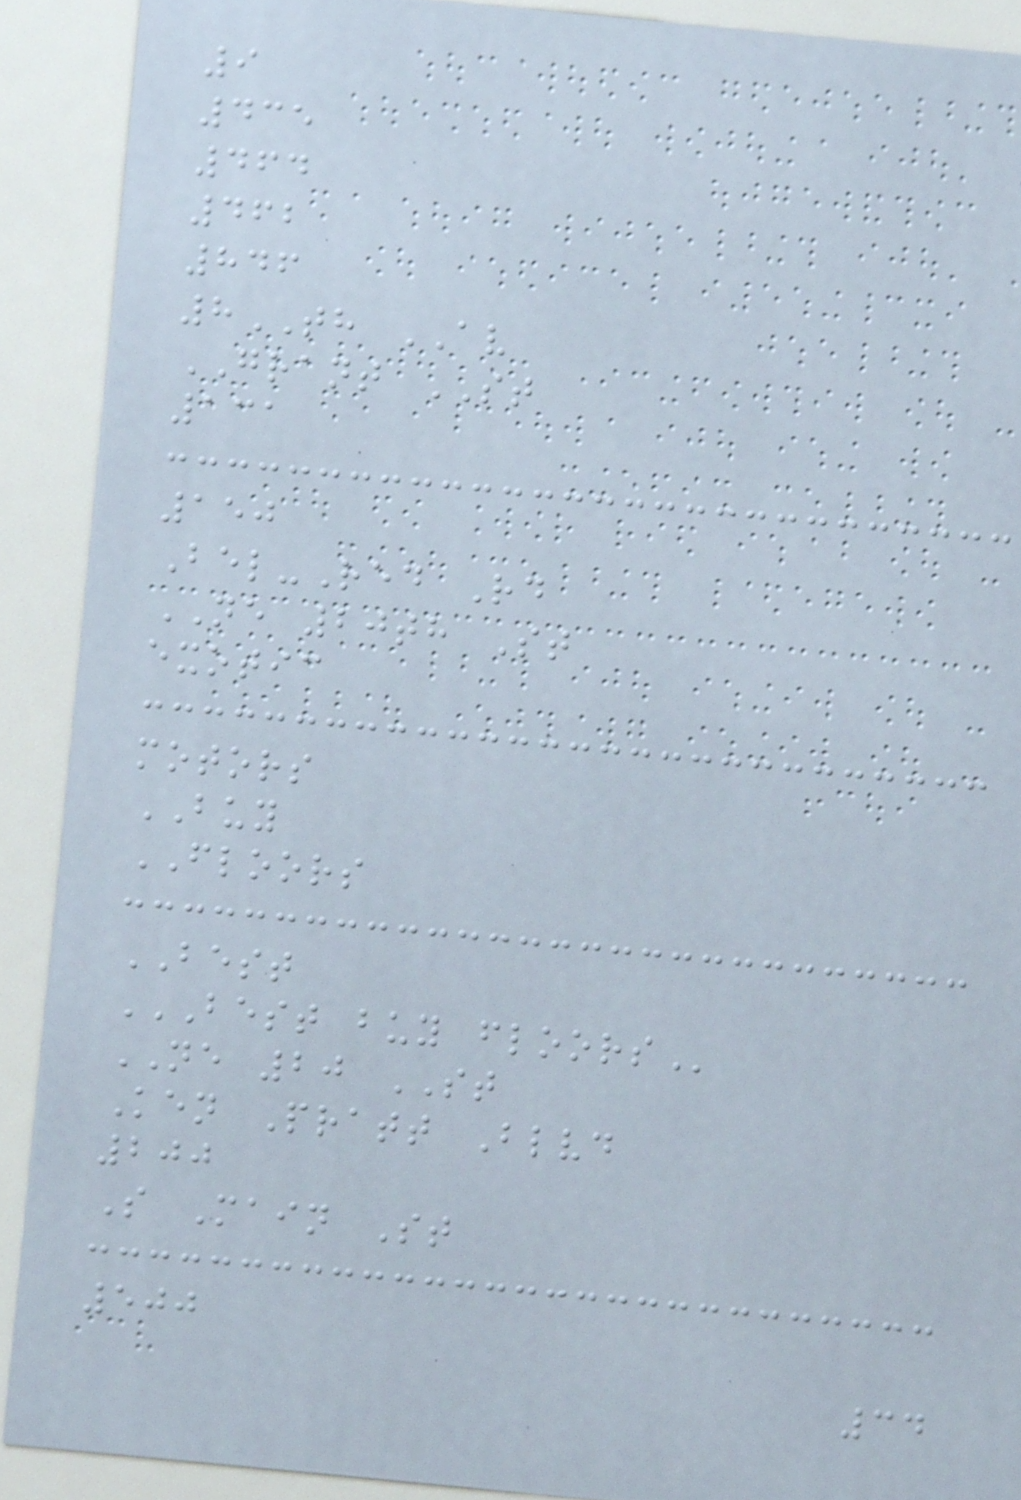9
435
464
462
846
8TH AV
GRANT ST
131
150
Bel-Red Rd
NE 20th St
exotic
motors
BUY
FLOORS
BEST
BEST BUY FLOORS
NE 20 ST
Ken Pratt Blvd
200
S Main St
500
34
